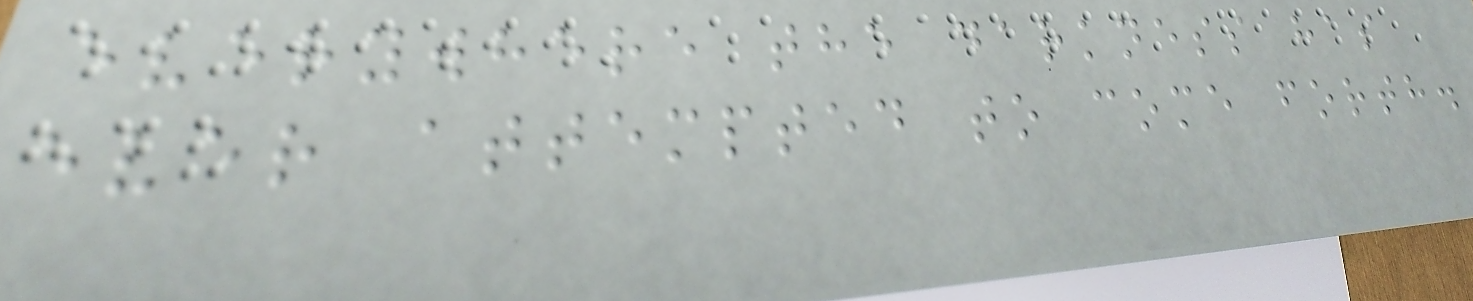everywhere the darkness has
ever attempted to come forth.
